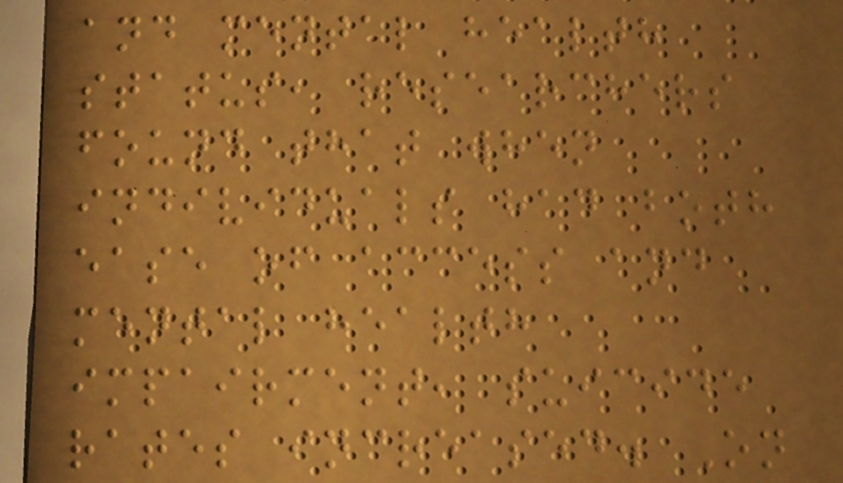and mental health
status, researchers
found that when
individuals had both
ease of access and
mental health
impairment, suicide
rates increased. On
